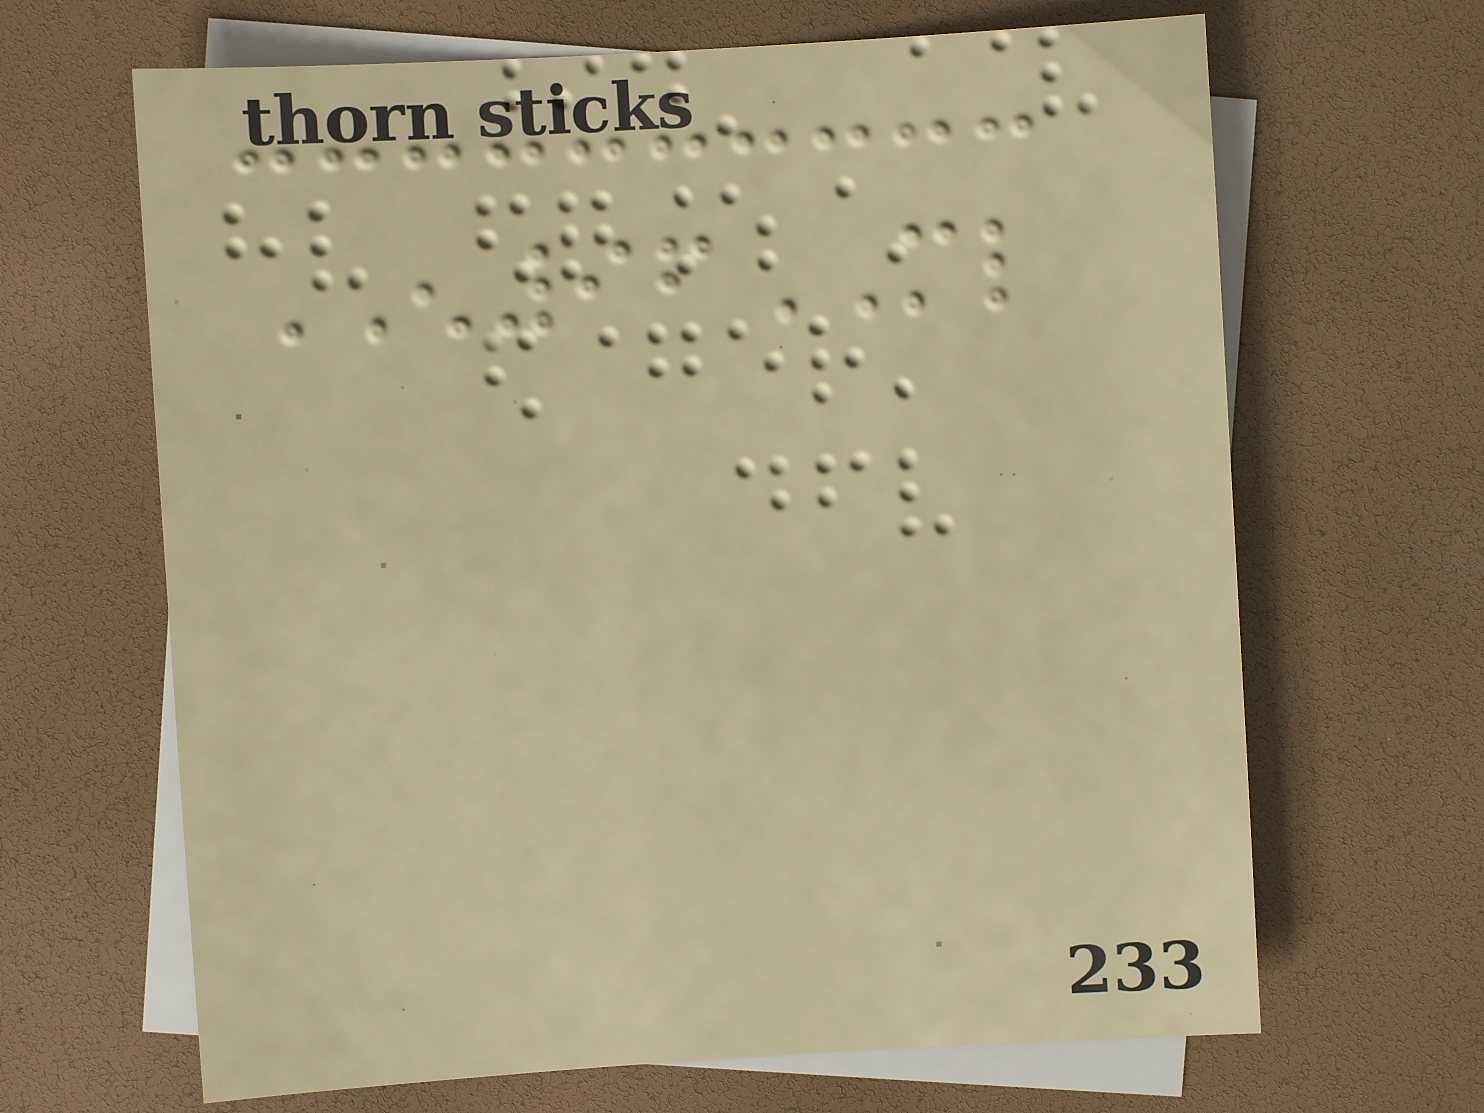EN96ML
